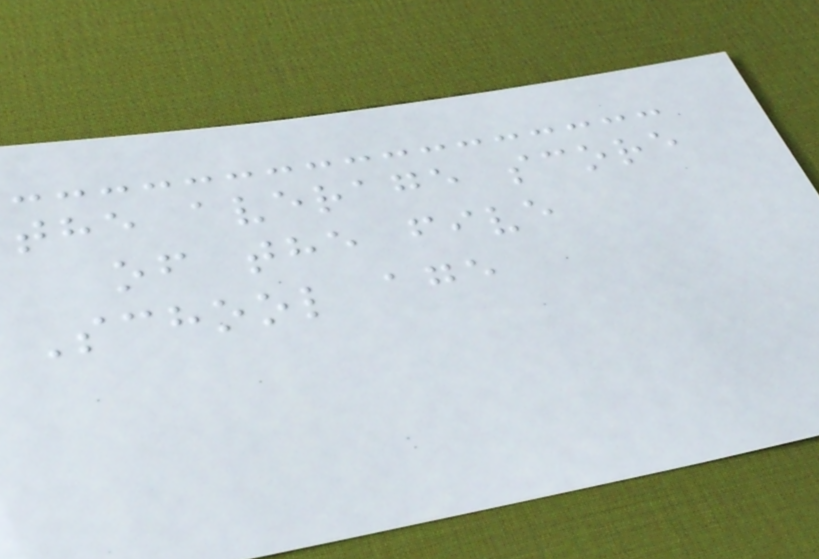the average score
of the five
School age
